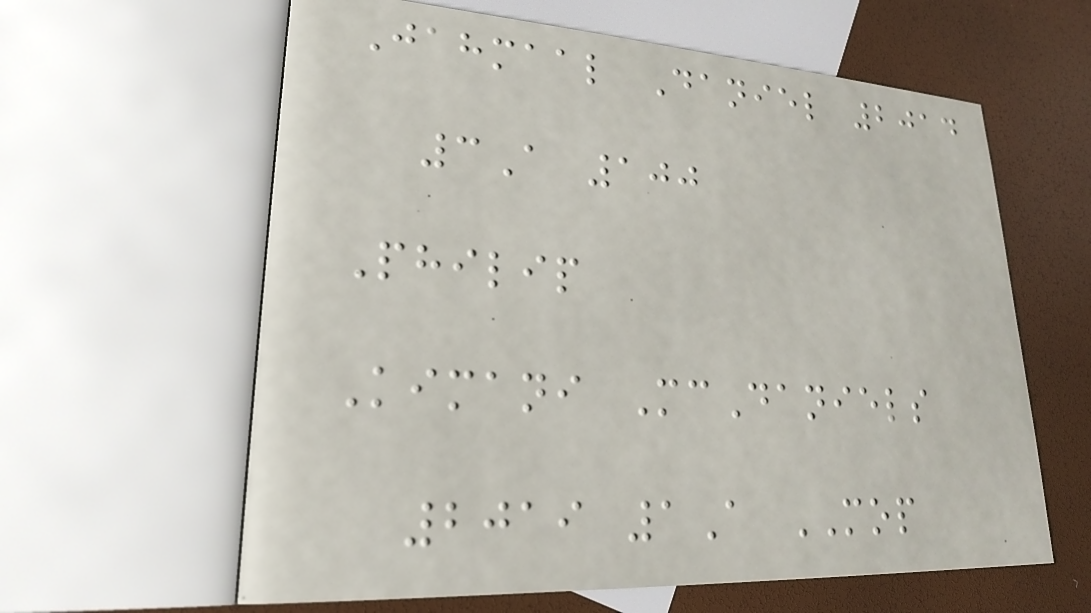Jahmaal Daniel 2014
3A 100
Philip
Kimani McDaniels
2019 1A MOP
